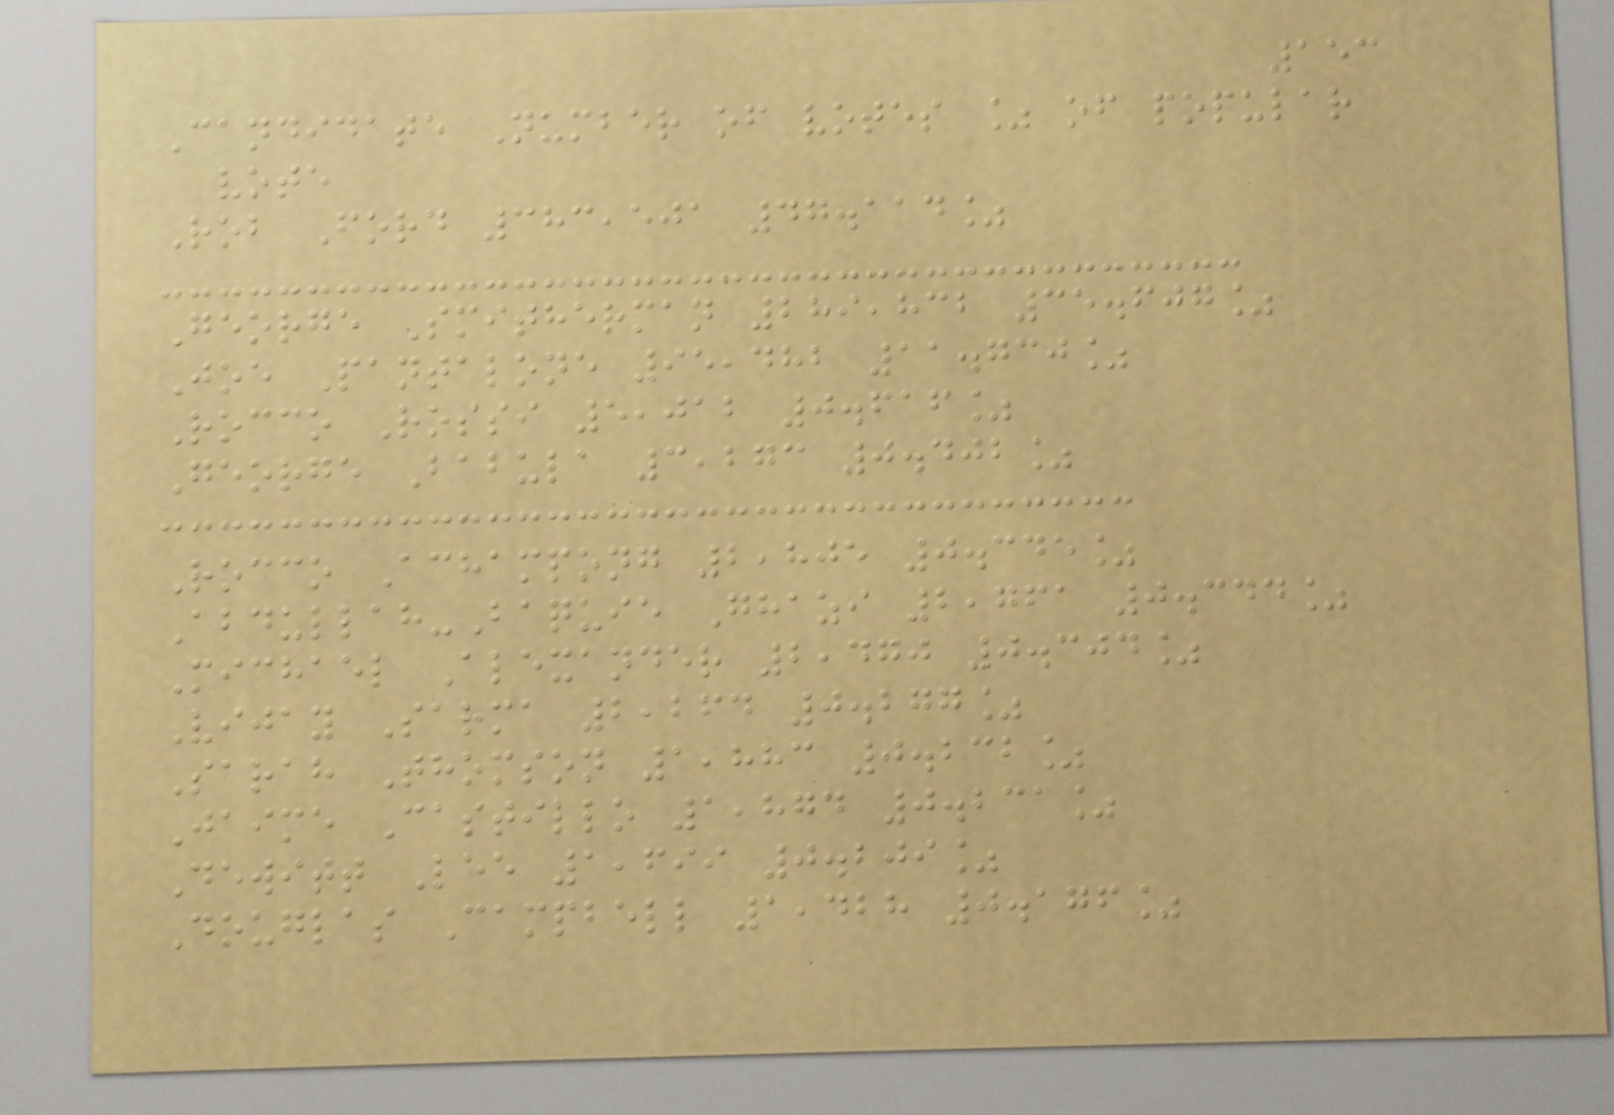153
Candidate Number of votes % of popular
vote
Rob Ford 383,501 47.114%
George Smitherman 289,832 35.607%
Joe Pantalone 95,482 11.730%
Rocco Rossi 5,012 0.616%
George Babula 3,273 0.402%
Rocco Achampong 2,805 0.345%
Abdullah-Baquie Ghazi 2,761 0.344%
Michael Alexander 2,470 0.304%
Vijay Sarma 2,264 0.277%
Sarah Thomson 1,883 0.232%
Jaime Castillo 1,874 0.231%
Dewitt Lee 1,699 0.209%
Douglas Campbell 1,428 0.176%
